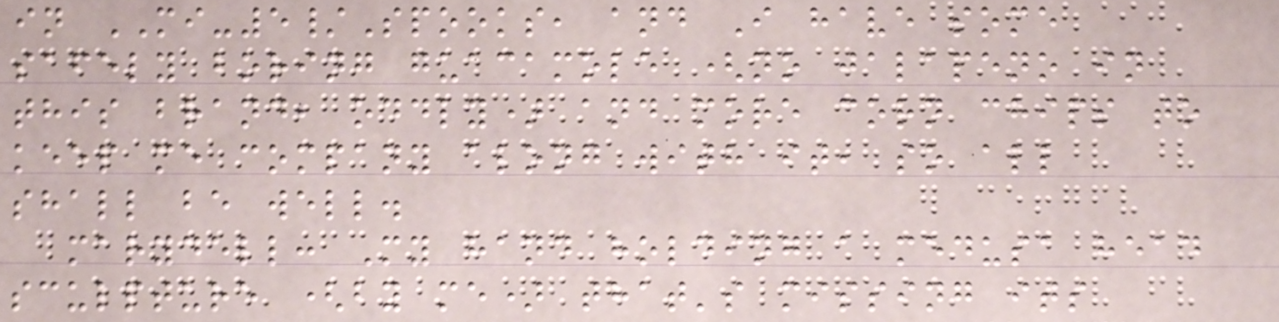in MI-5/Spooks, and I have some
safely boring guacamole (no jalapeno in
this brand, oddly) and more corn chips to
keep me company along with it, so all
shall be well.
marydell: My hand holding a medusa head
sculpture (by me) that's missing its
